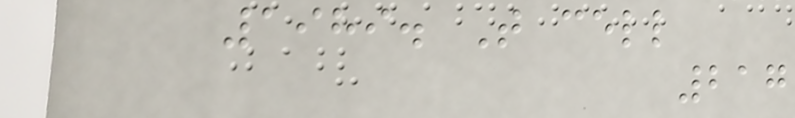1989. T cell
217
